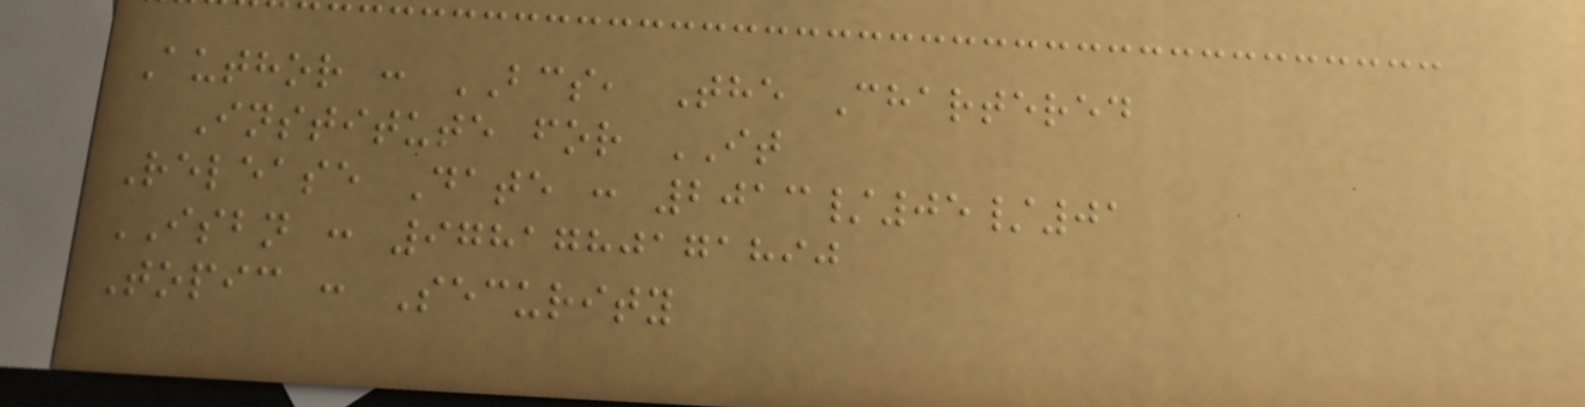Author : BCS, The Chartered
Institute for IT
Release Date : 2013/05/01
ISBN : 9781780171890
Topic : Security
